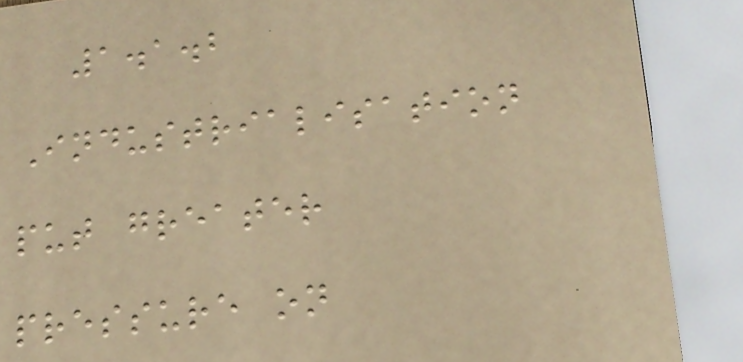1.1.2
Industrialisation
put greater
pressure on
